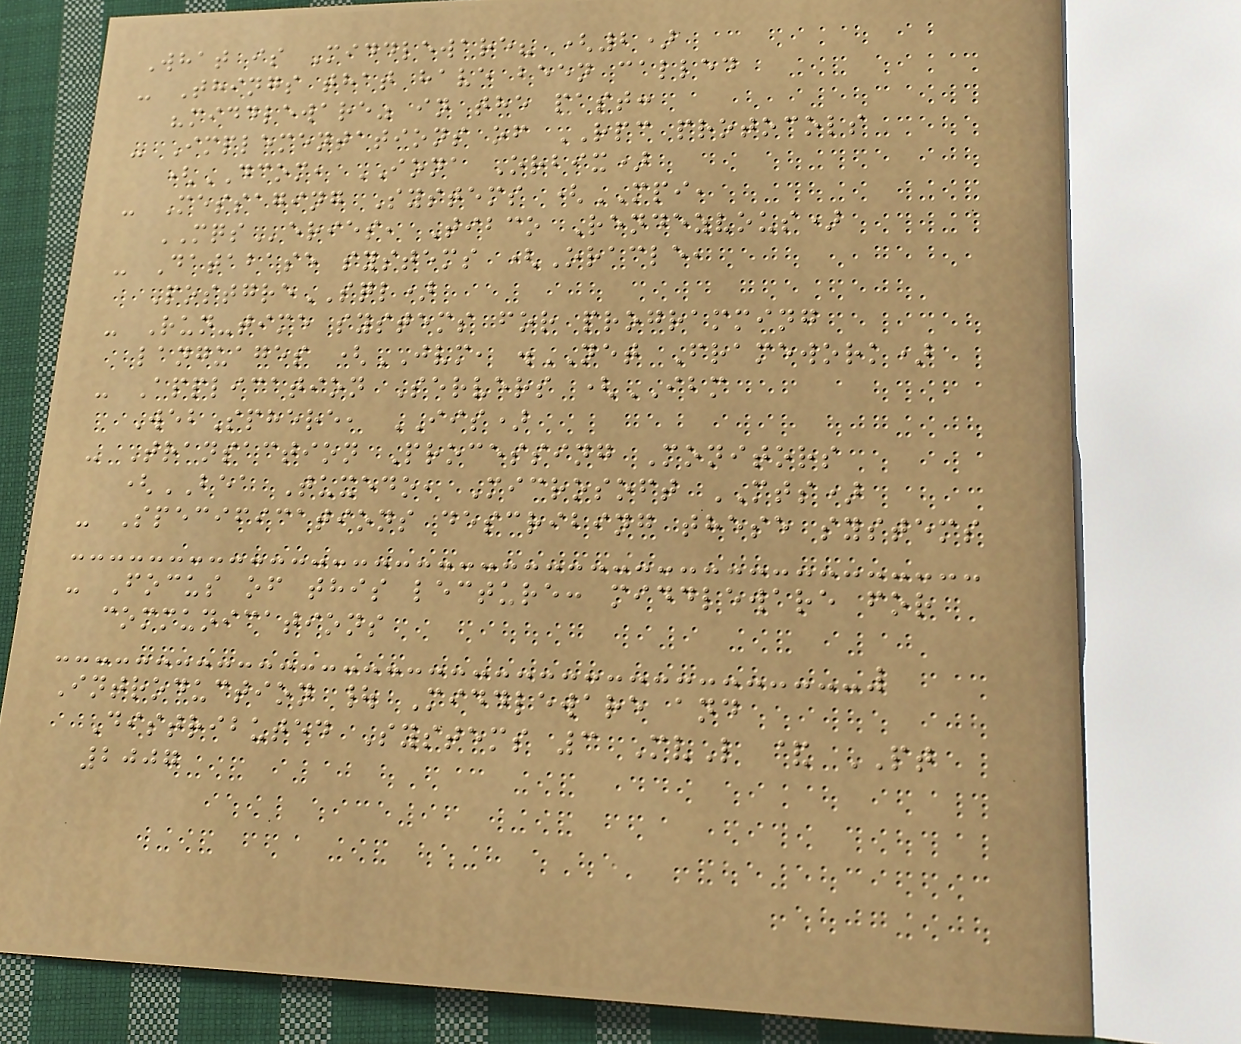What is Middleware? (2)
- Things that have been called
"middleware" in the past:
- Implementations of RPC protocols
(DCOM, IONA Orbix)
- Messaging Systems (MPI,
MQSeries, Tibco Rendezvous)
- Database systems (Oracle,
PostgreSQL)
- Run-time systems for programming
languages (JVM, .NET Framework)
- Application Servers (IBM
WebSphere, IIS)
- Transaction Processing Monitors
(BEA Tuxedo, Microsoft MTS)
- Specifications describing these systems
- Focus of this lecture: middleware for
communications
Introduction | Middleware and
Distributed Systems 3 MvL & PT
2007
